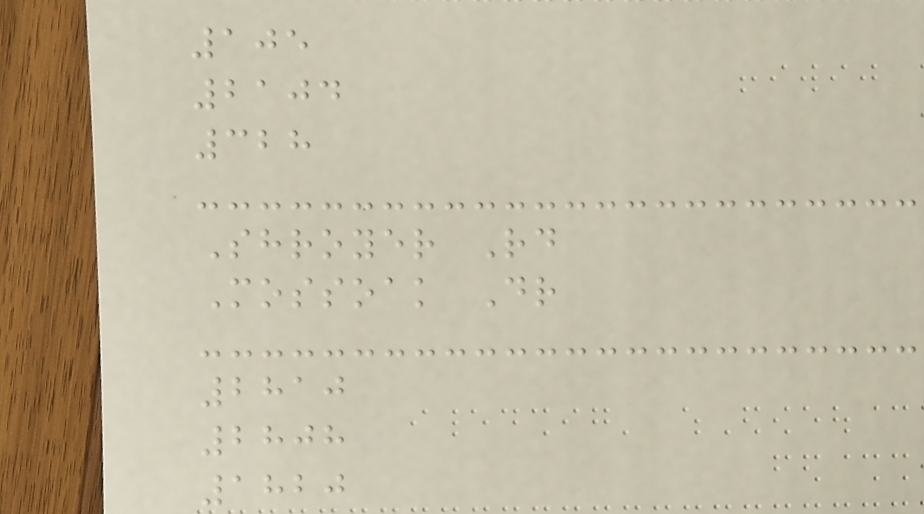105
2104
328
Shroyer Rd
Mossoak Dr
2810
2808
1820
